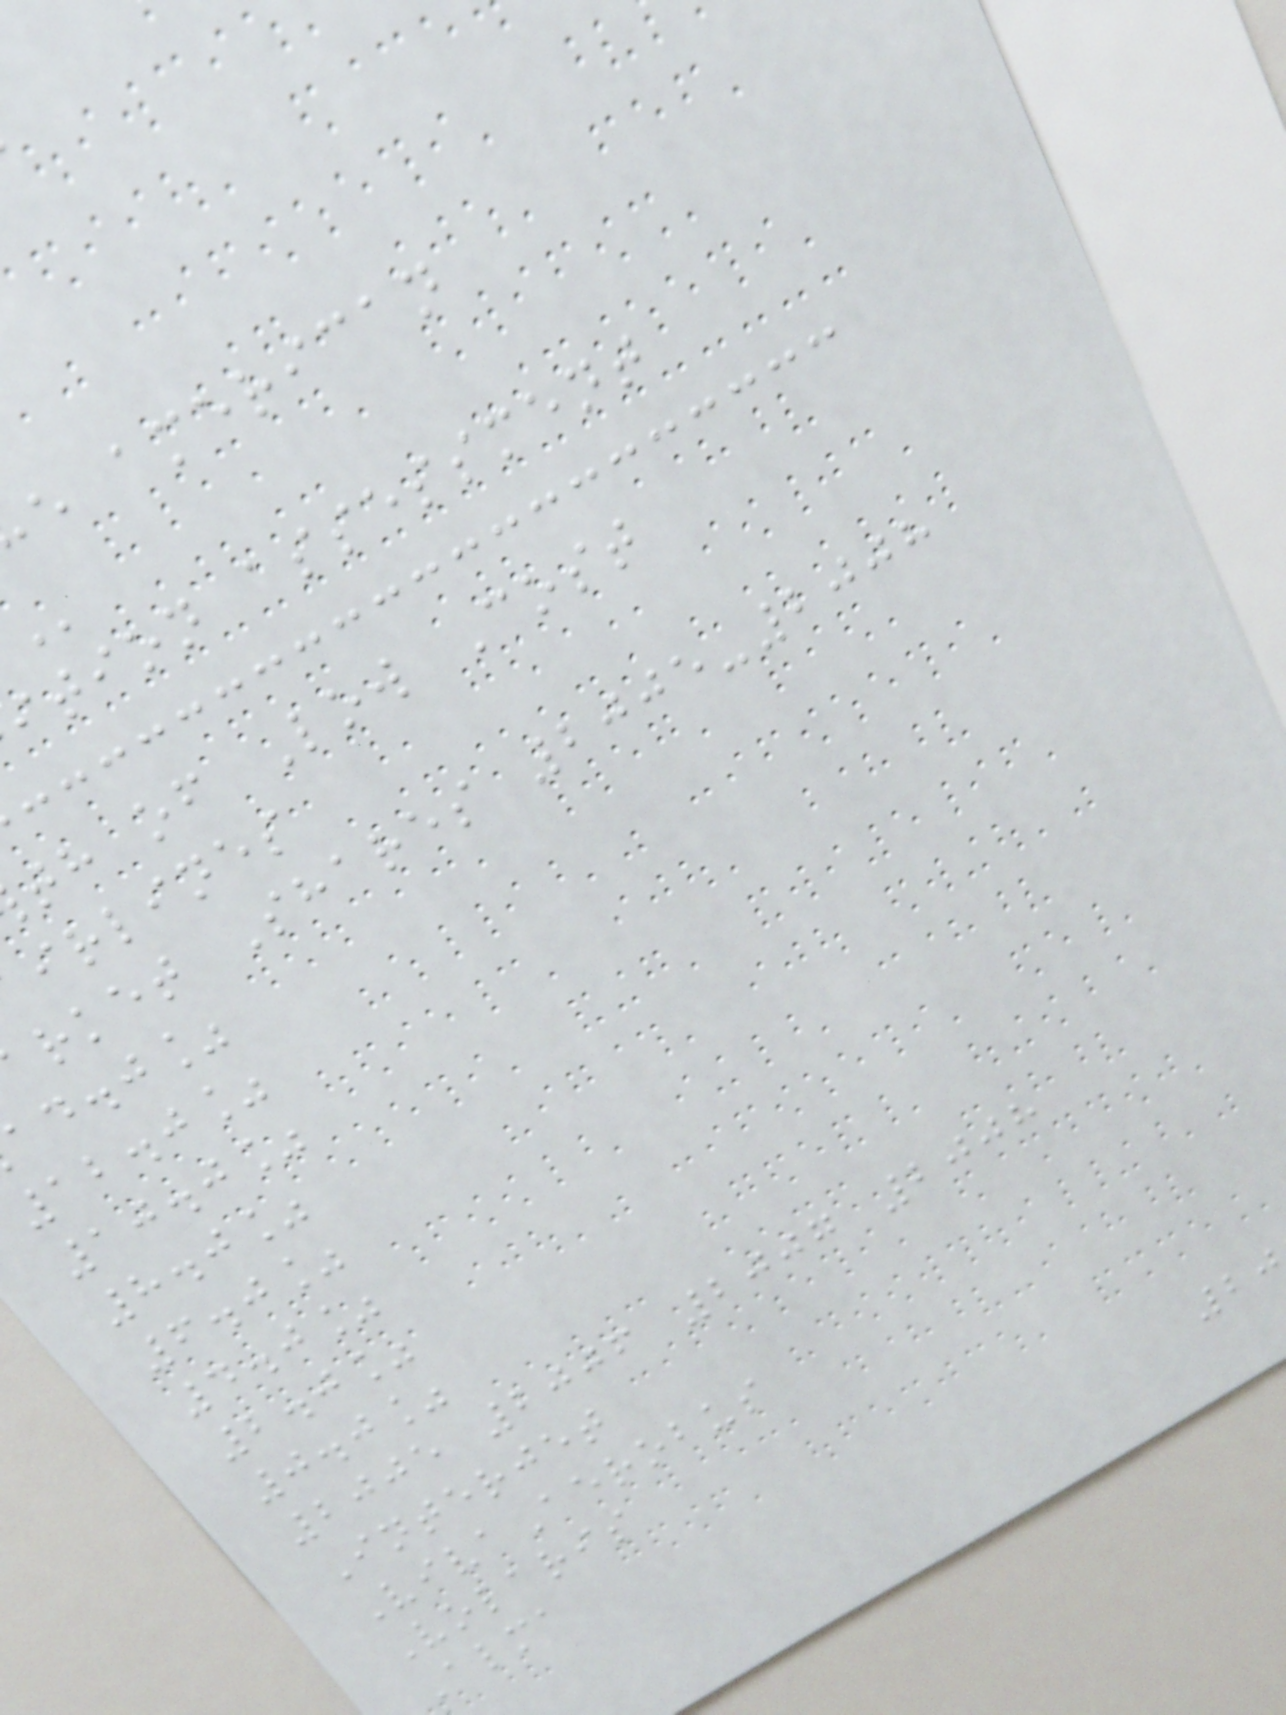e american
ition assessment
th of Low Cost
irlines
rket Shares 2005-2008
ad.j%
12.0%
10.0%
8.0%
6.0%
4.0%
2.0%
0.0%
2005 2006 2007 2008
Interjet
VivaAerobus
Volaris
Alma
